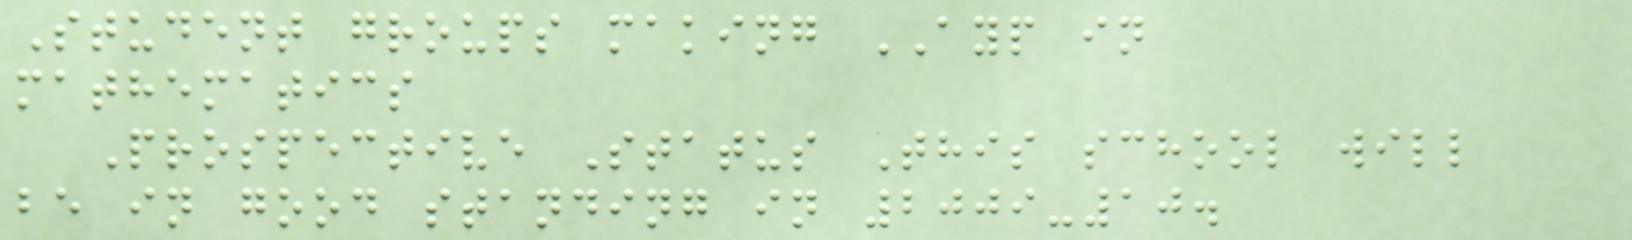Student groups making AYP in
mathematics
Prospective Status This school will
be in good standing in 2009-10.
